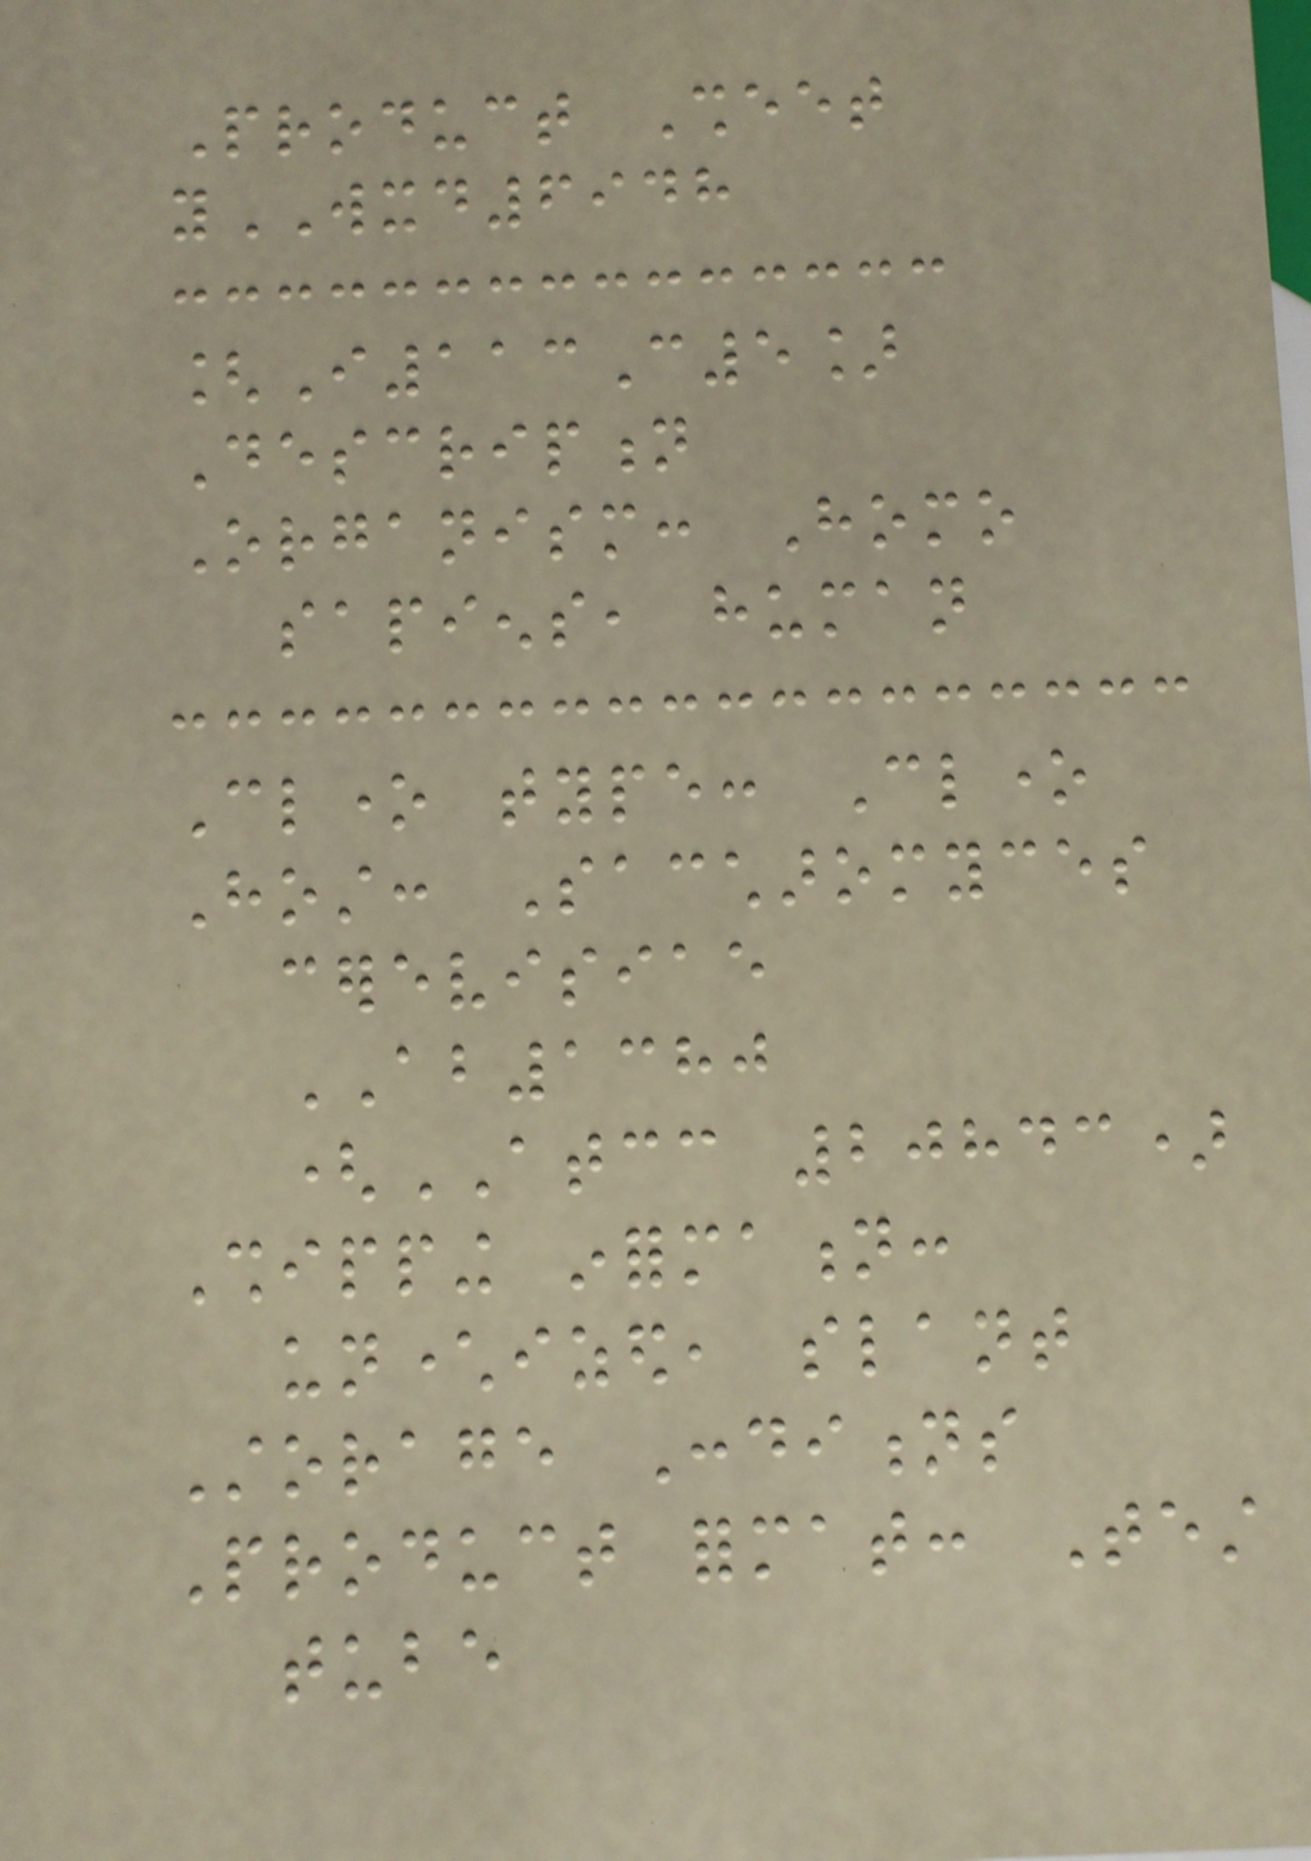Product Sheet
yWXD6948
[I113C5]
Description
Organism: Homo
sapiens, human
Clone type: Clone
Host: Saccharomyces
cerevisiae
AB1380
(ATCC 20843)
Shipping information:
uncharacterized, slant
Storage Conditions
Product format: Test
tube
